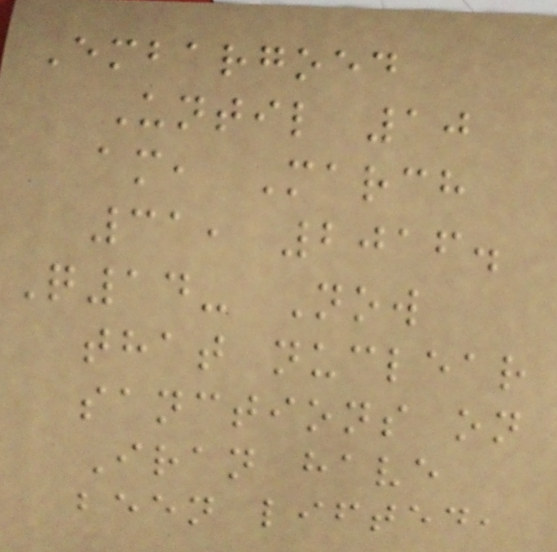Embargoed
Until 10
am, March
31, 2016.
Q14- Now
that nuclear
sanctions on
Iran have
been lifted,
